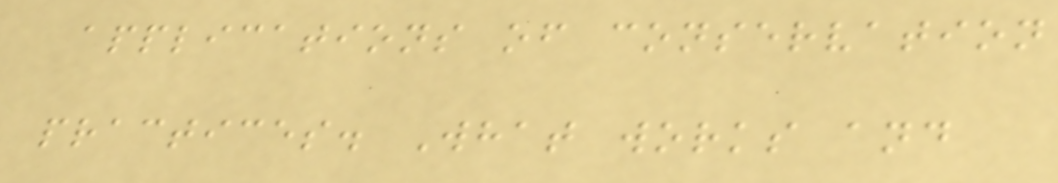applications of conservation
practices. What works and
